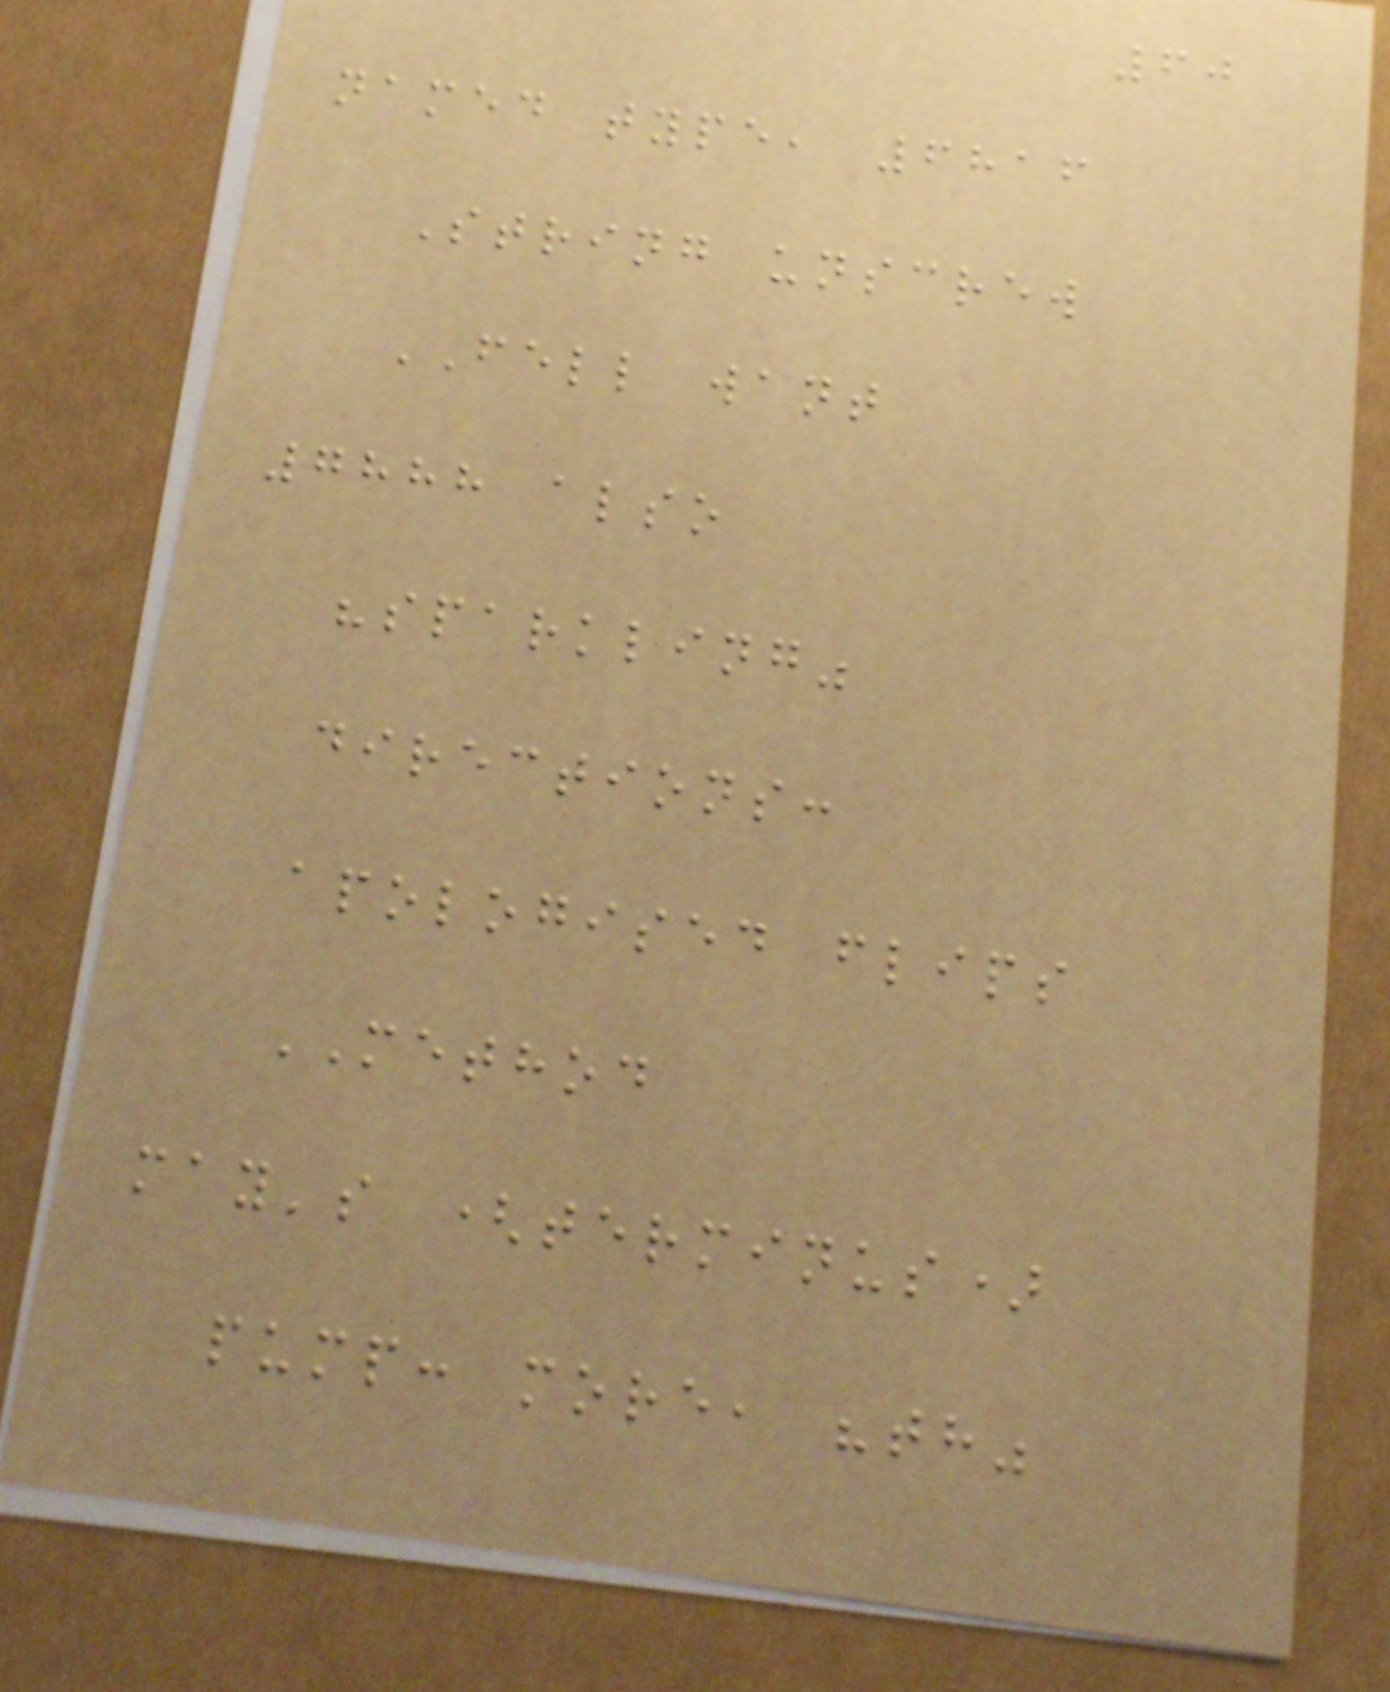60
named type, 6816
String unscrew
FELL want
7888 also
"sparkling"
directions:
apologised flips
METHOD
may's (terminus)
pump: more, "th"
